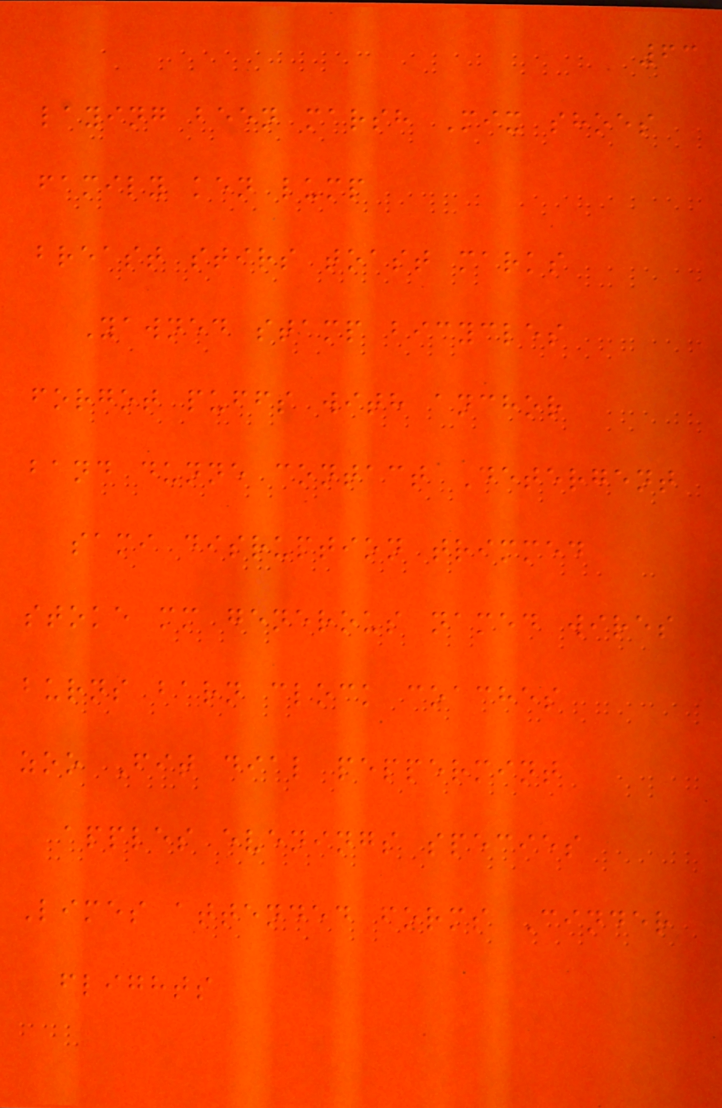63
laying been marsh Mix shoes
family ken lump
breast stirs toast marks
Yawned stamp bicycles
forgot puffs with anchor
band dunne contact Detergent
sami disruption trimmed
stoke mm generous named wires
burns barn clock coaches
zoo Fit dial peppermint
apples evenings species
Limes attended forms Cinder
flights
